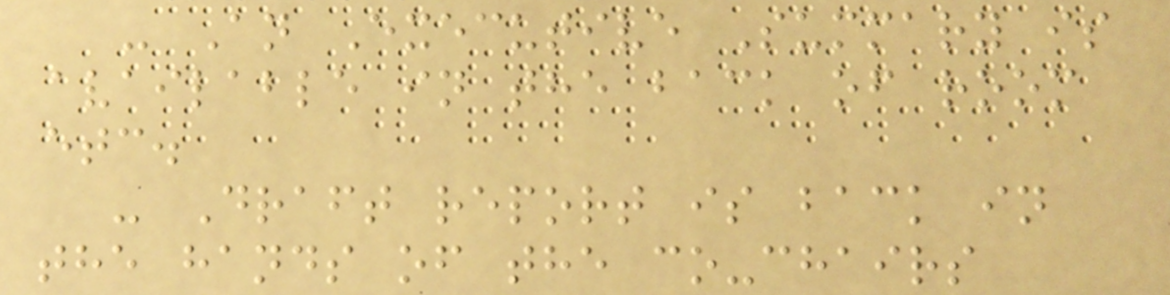- An Executive Summary is
available in the back of room
etc.
- Draft report is back in
the hands of the co-chairs
